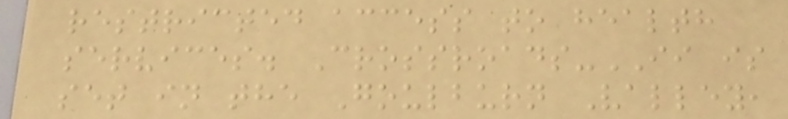restricted access to health
services. Crossroads-II is
set in the Goulburn Valley,
